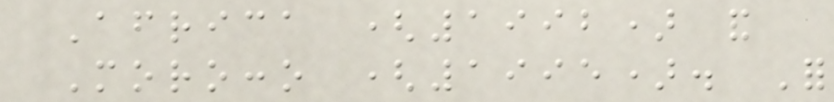Africa (1992) and
Morocco (1995). For
